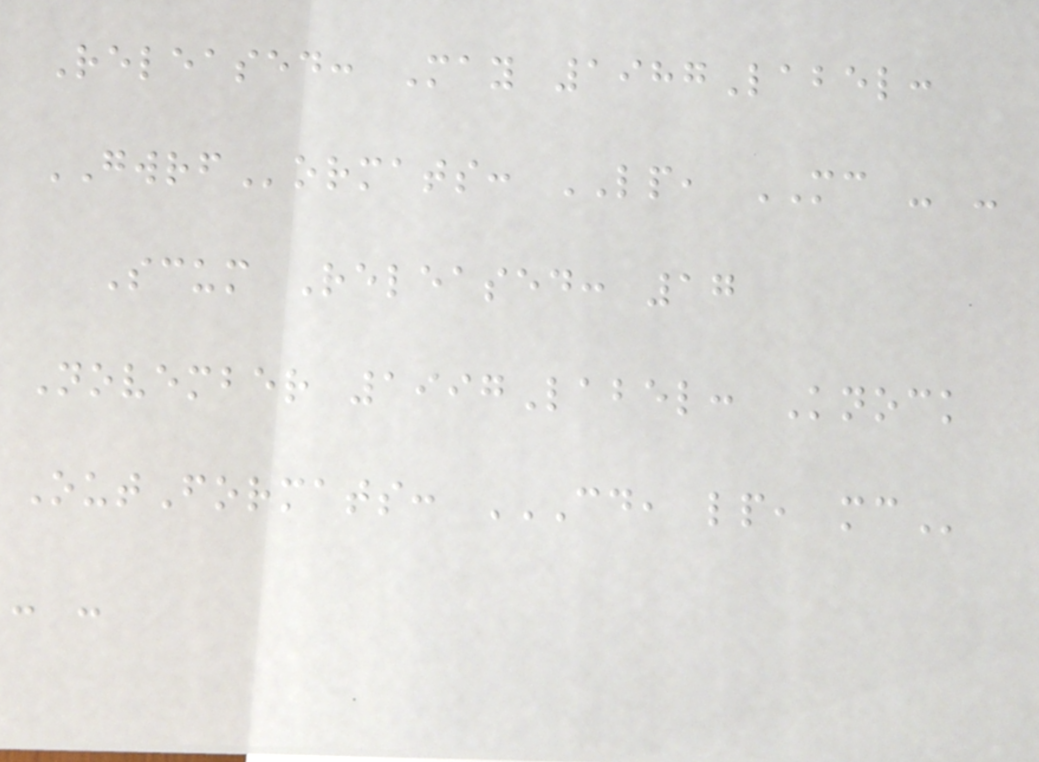Released: May 1987Label:
GWRFormats: LP, MC - -
Scum Released: 17
November 1997Label: Knock
OutFormats: CD, LP, MC
- -
